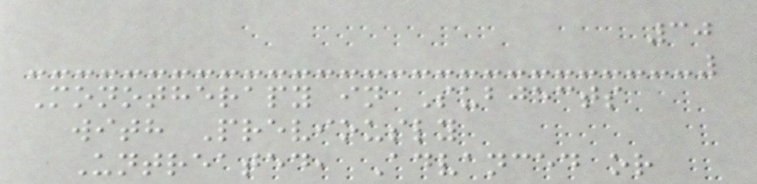30
Monotherapy in Subjects
with Previously
Untreated, Advanced or
